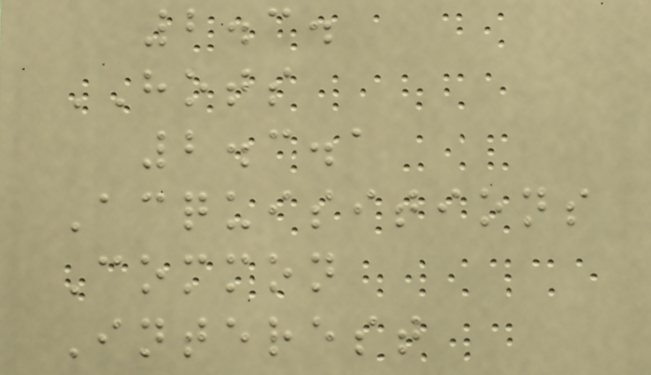2.3.
HOTS
2.3.1
Acquisitions
Common
Interest
